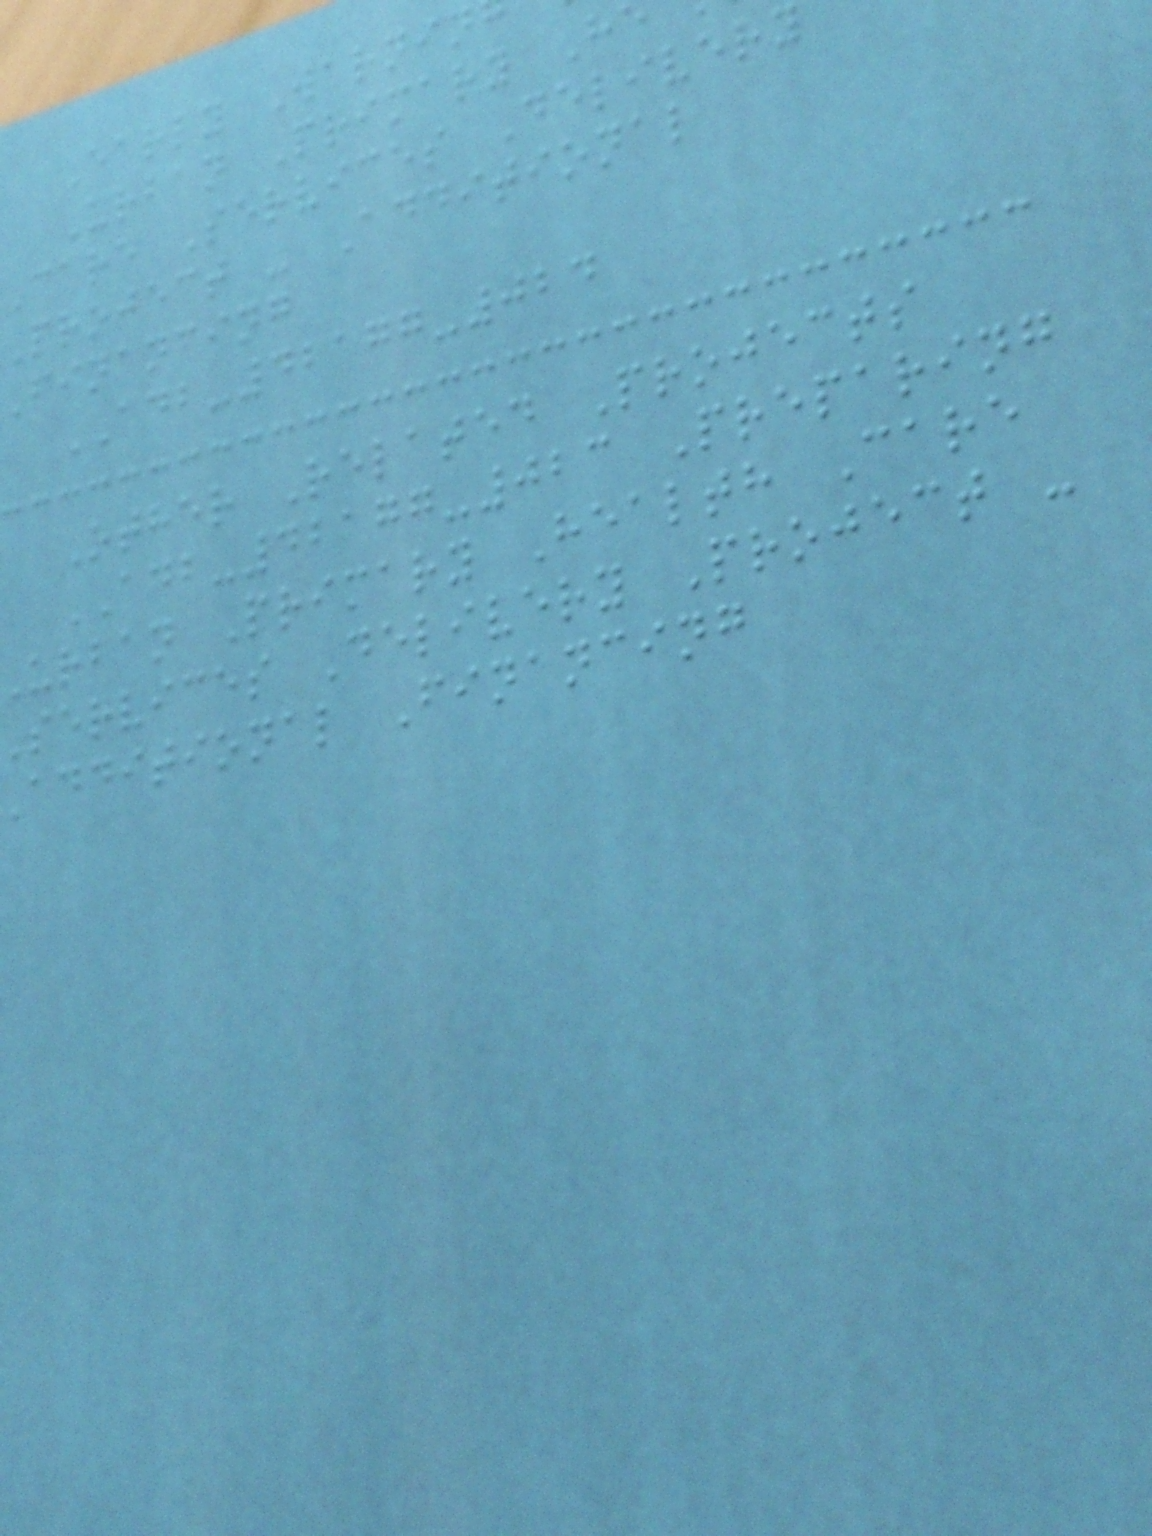Early Warnin
Urban Primary H
Care Services Delivery
Project - Additional
Financing
ADB-42177-024
Other Related Projects
ADB-42177-023 Preparing
urban Primary Health Care
services Delivery Project -
additional Financing
